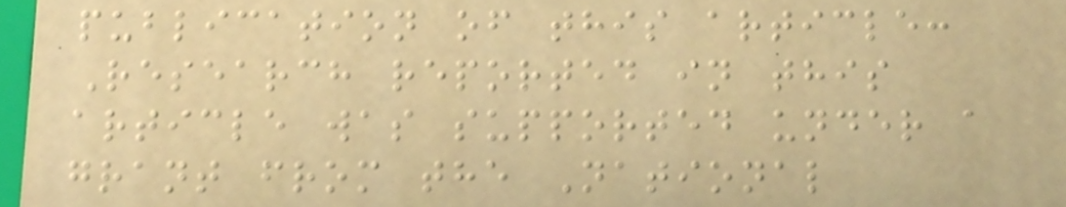publication of this article:
Research reported in this
article was supported under a
grant from the National
